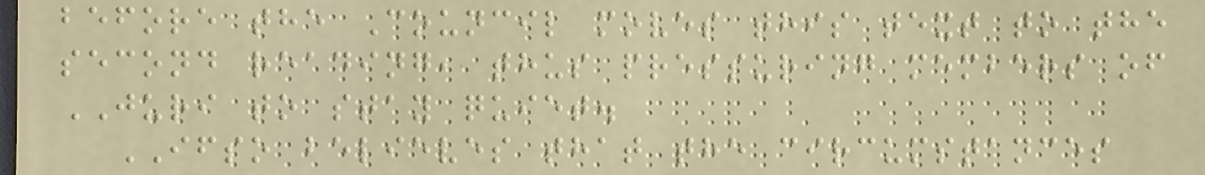before the Council moves this text to the
second reading, thus pressuring members of
JURI to stay quiet.
IFSO believes that the circumstances
